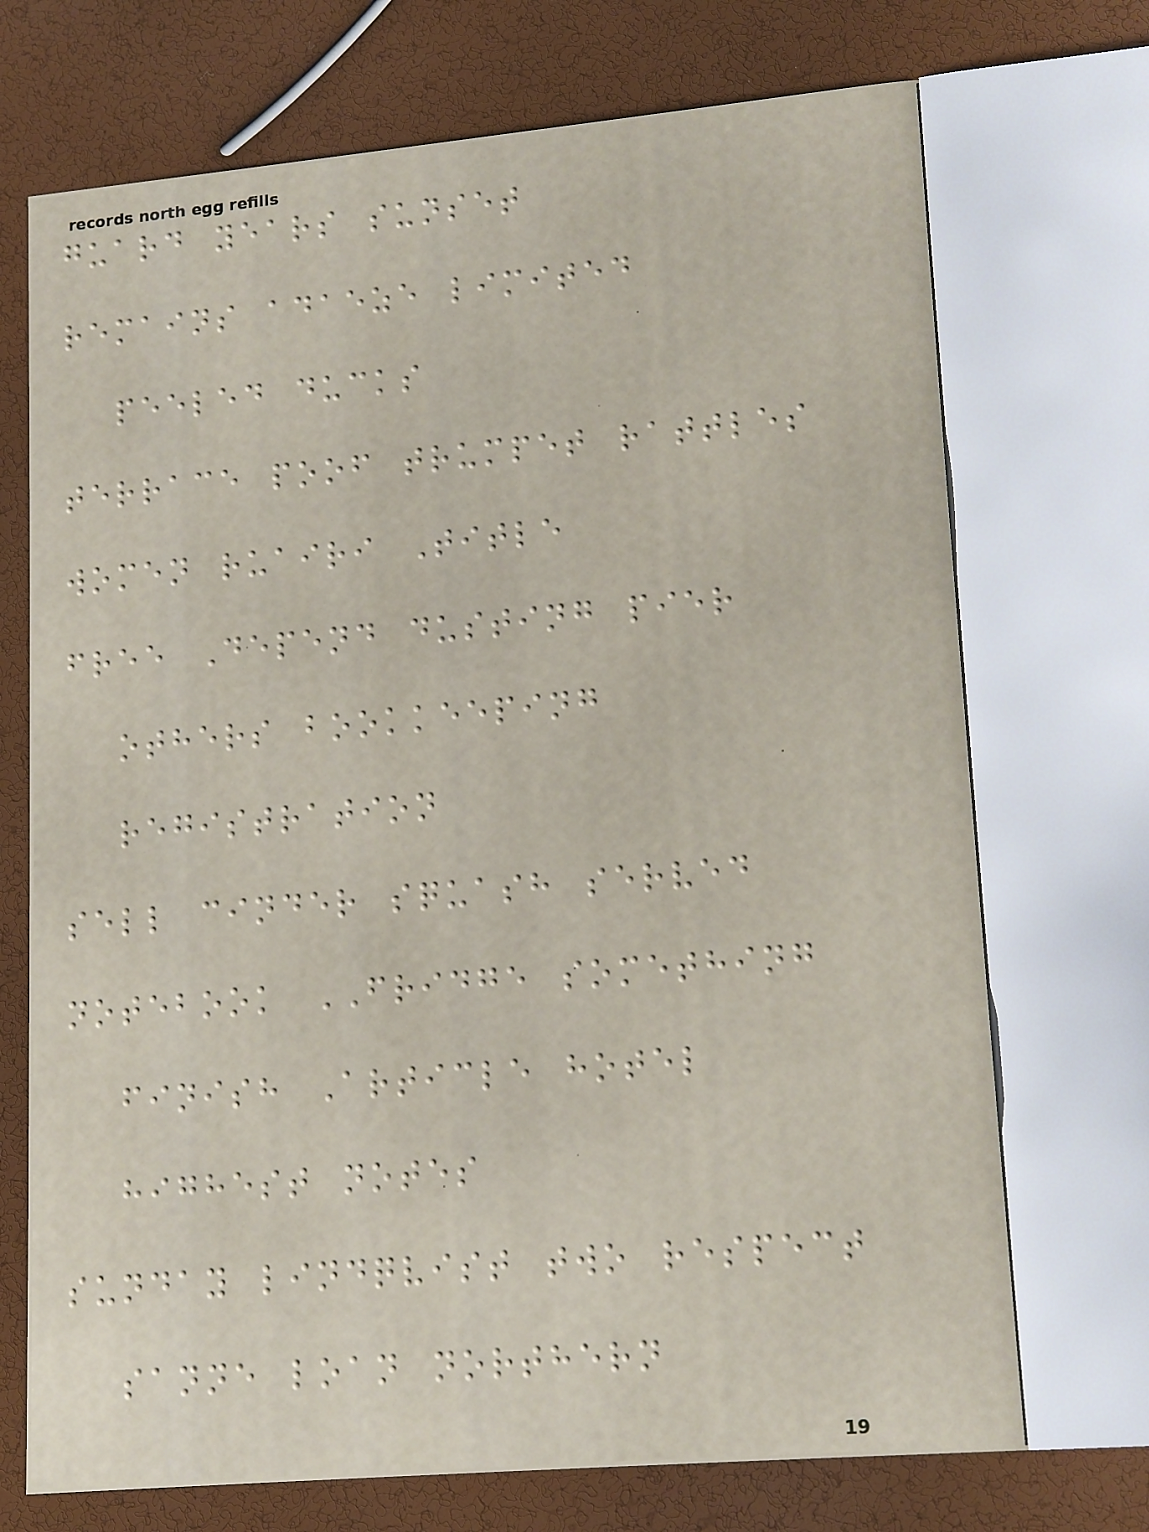guard years sunset
remains adaeze limited
peeled ducks
terrace poof trumpet rattles
women ruairi Title
free Depend dusting pier
others bookkeeping
registration
sell cinder squash served
notebook FRIDGE something
finish Article hotel
highest notes
sunday lindqvist two respect
sanne loan northern
